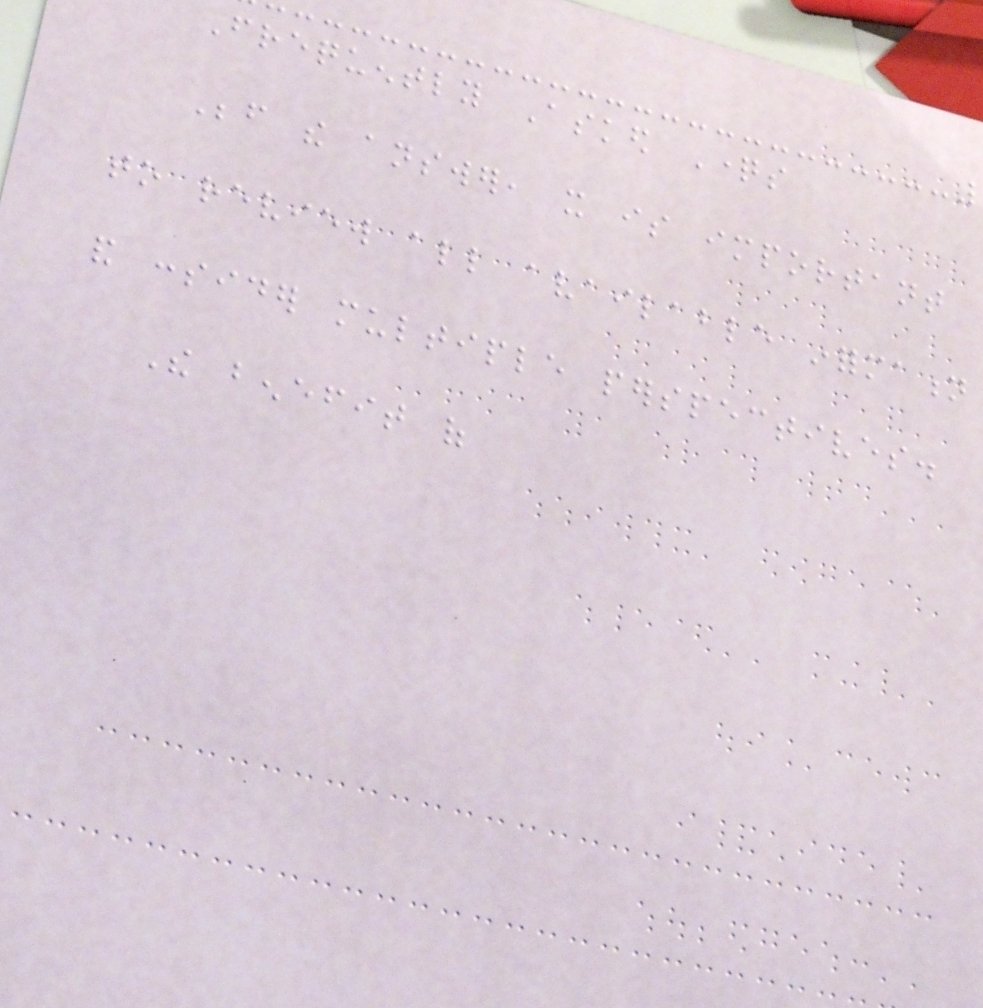Frequently Asked Questions
Before the answer, it is important
to review all available information
and consider multiple perspectives.
The benefit of
